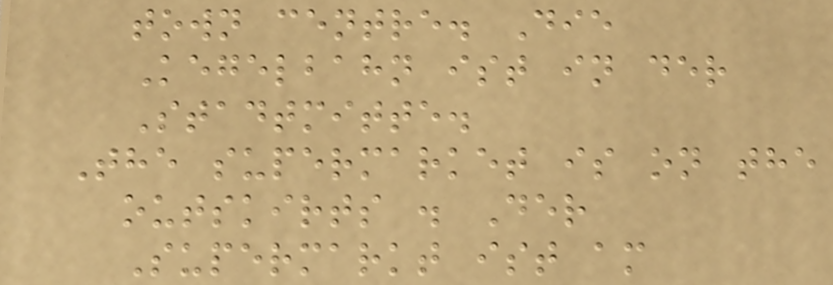town centre. Die
Kegelbahn ist in der
Stadtmitte.
The supermarket is on the
outskirts . Der
Supermarkt ist am
